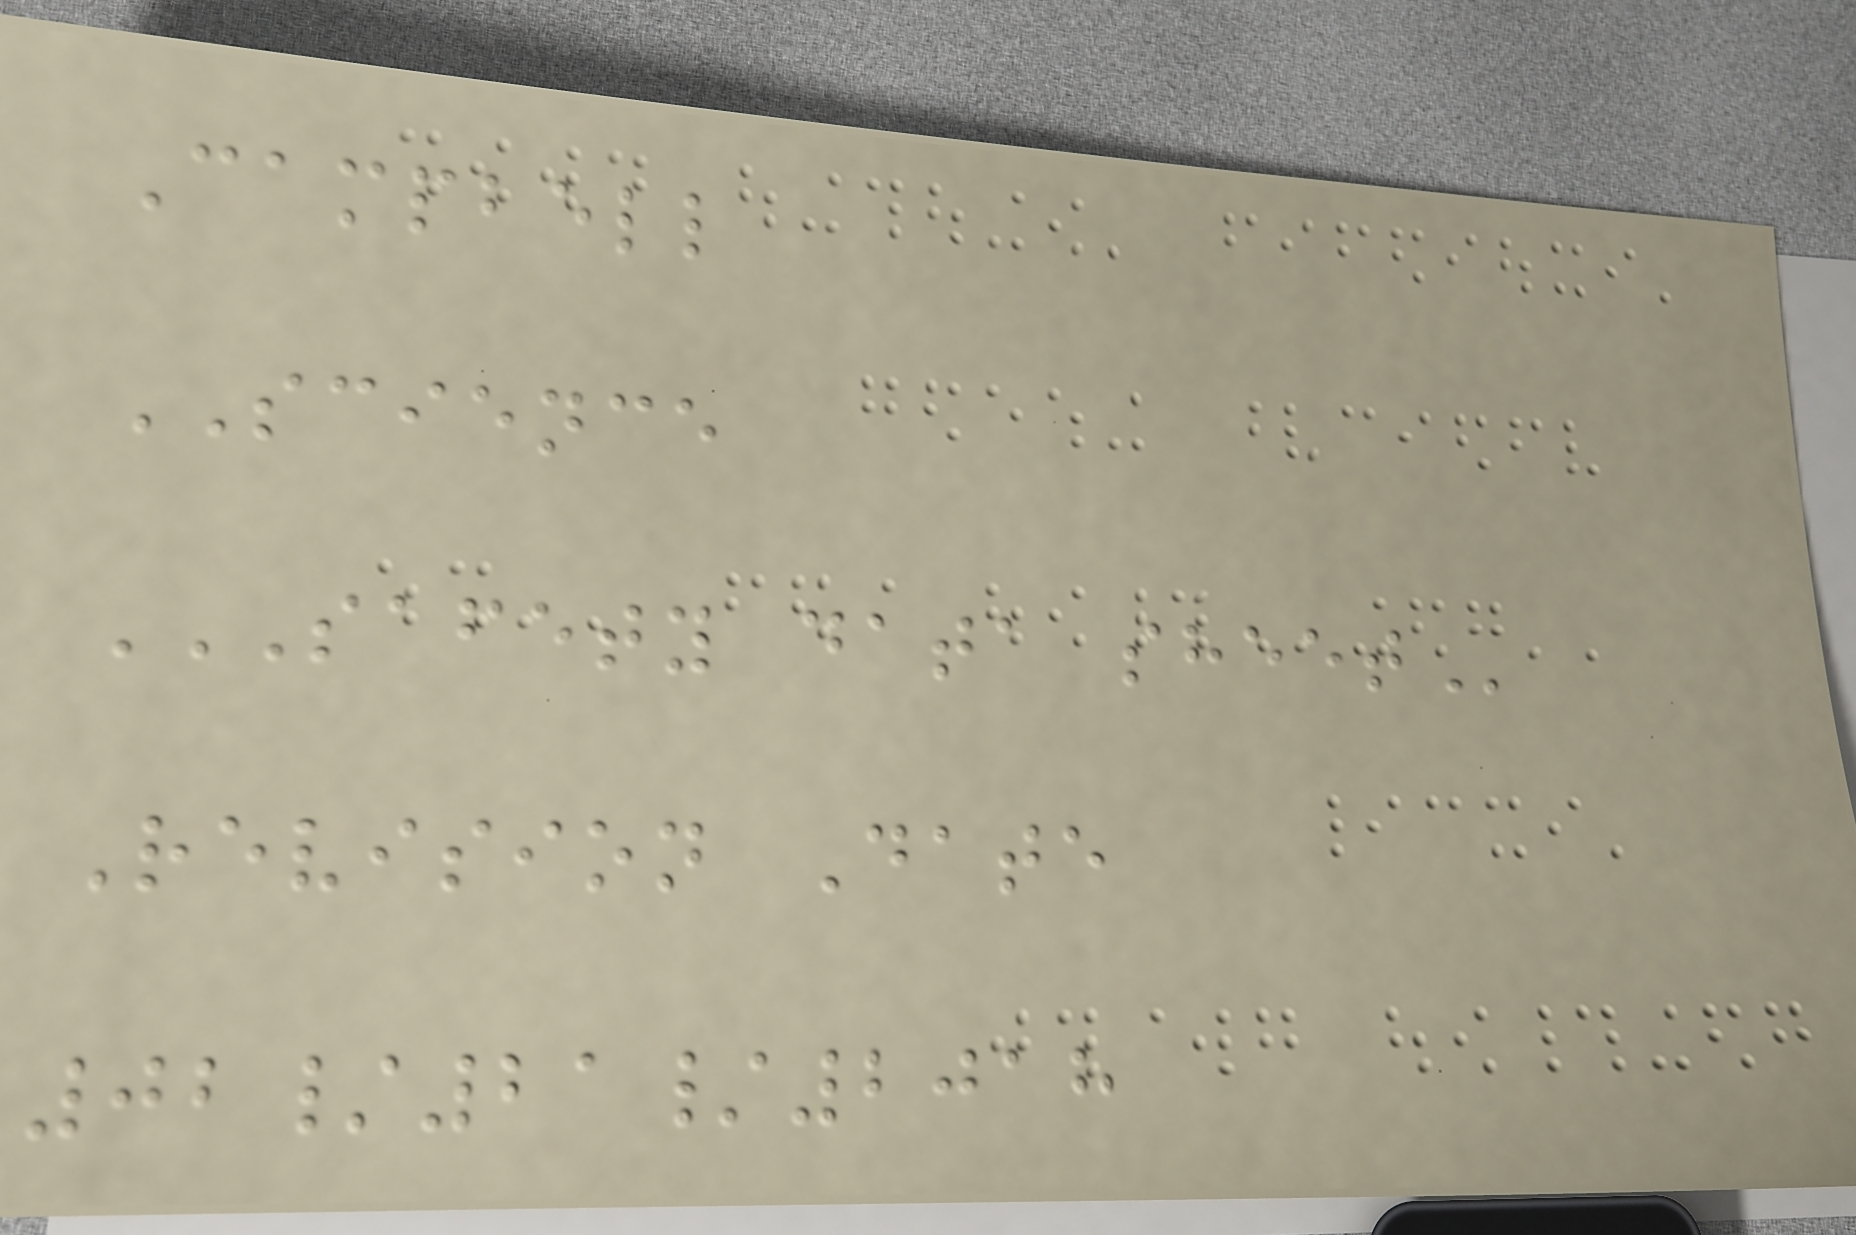Campbell
SCIENCE
SAFETY DATA SHEET
Revision Date
02/21/2018
